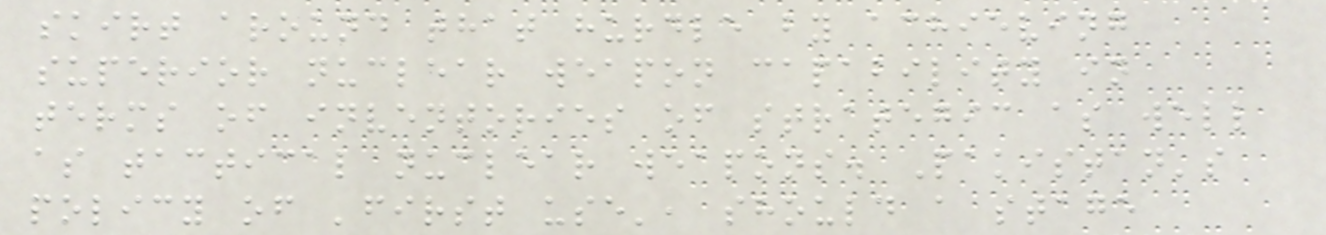skirt around that hurdle by achieving
superior nuclear weapon capability in
terms of inventories of strategic as well
as tactical nuclear weapons. Pakistan's
policy of 'first use', should a stage
